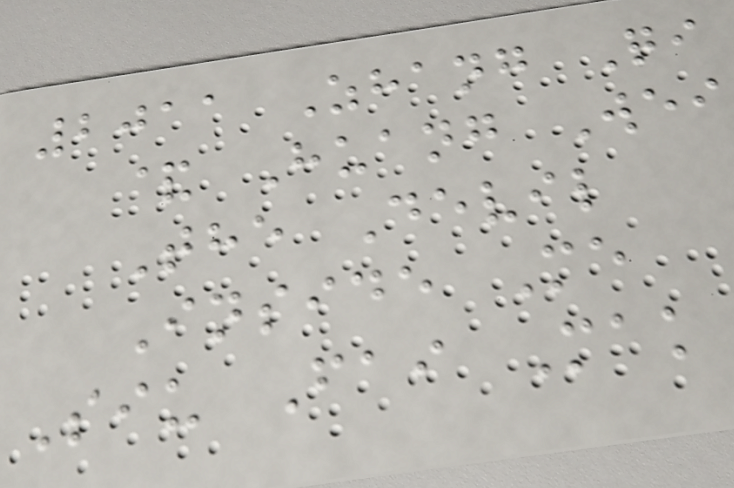2011 Zhang Qi
& Huang Wei
The Devil
Inside Me
Siu Fai Mak
